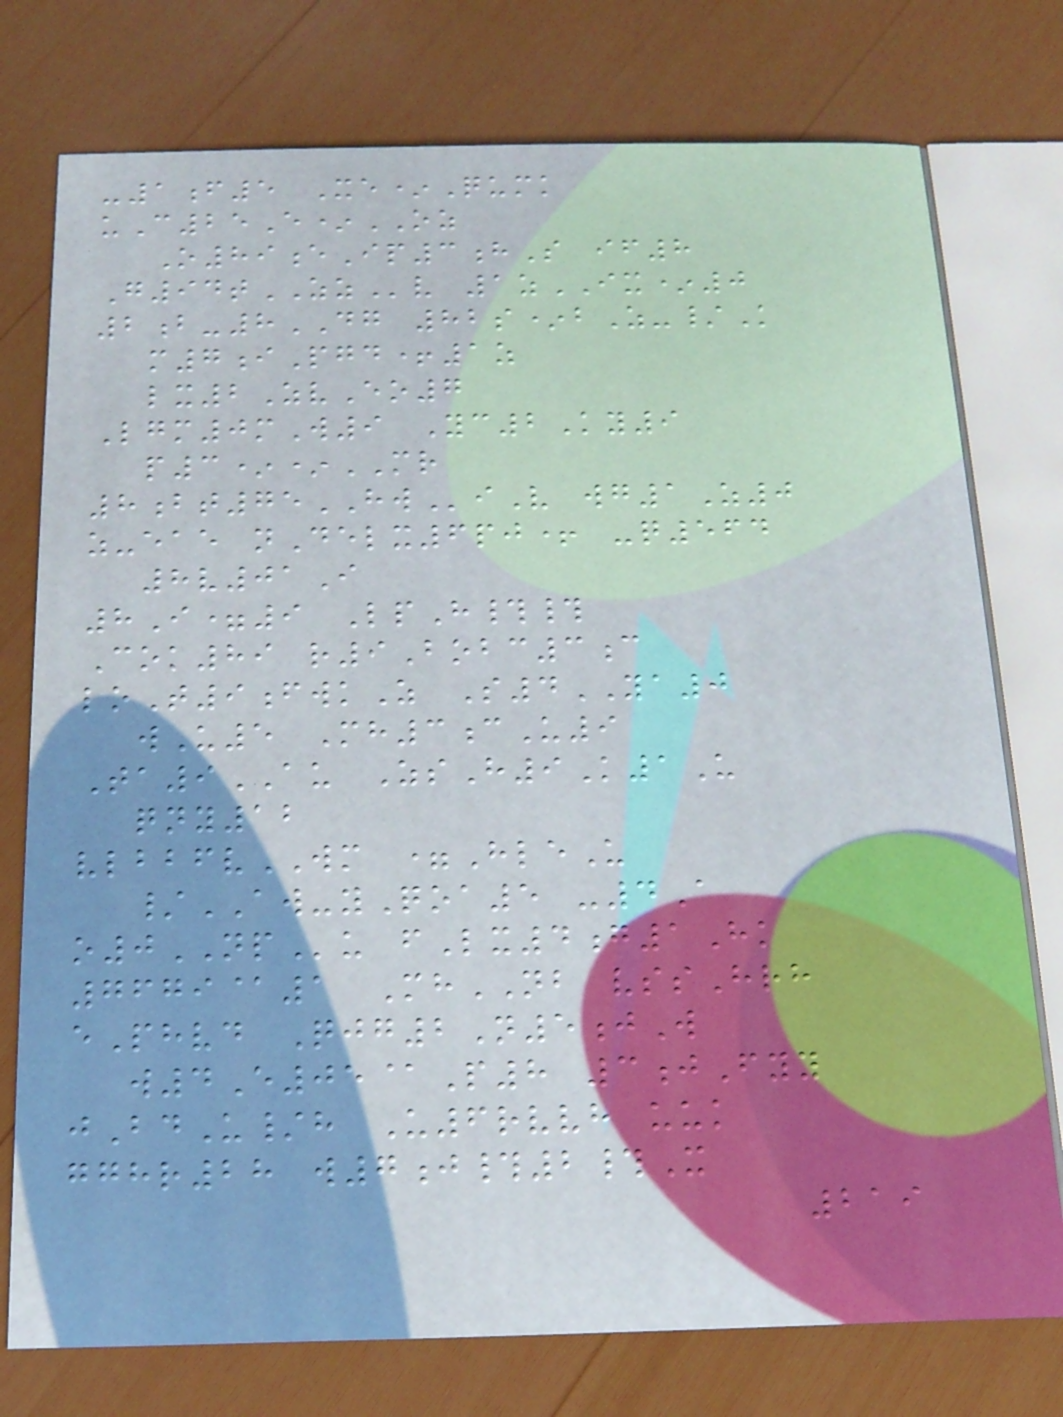-1f5 Xe*Qumk
uC25E*OZ
O89eIp3hS if8
G94tZZv 1zIX*0
2b-8DG 82s*bZ-/K
m7iPgd+1z
lx2ZvEo7
Lgm0mW9 Yc2Ky9
p3**MR
8bt75HWiV wg1Z0
z-eae nDelx6pj+ -q564
8v01I
8I=9 LpH##
Cok89 r9Bobc3c
loT9fwkZ S4YA0
wU5 Mh3cU9
Ta9AU ZsH9K1U
qny12
vlbbfvWM =HleU
/AW-yQoa5 -4A
o0NPu fLx4g1Hk
7679@1 MhNB vssHrh
ePhvd Qjg2N5jW
w4E05@P8 3jFyy
jBdU/h U6rvvh uuk
gghr28 w7j#2#X
219
